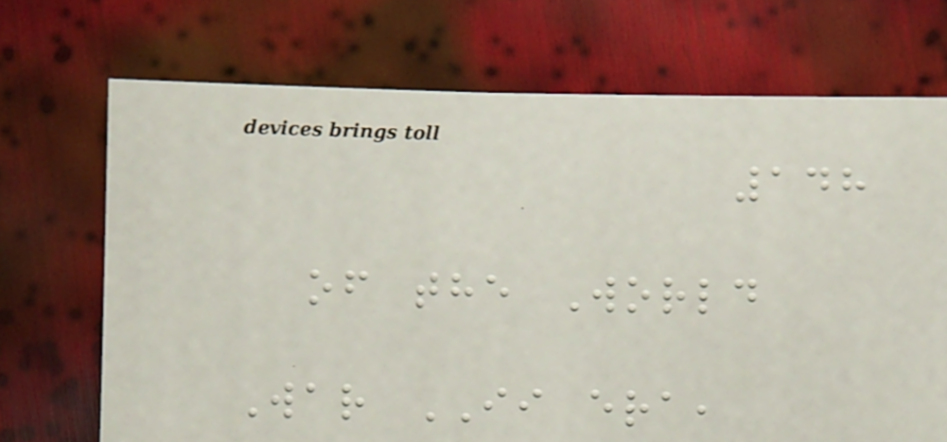148
of the World
War II era,
